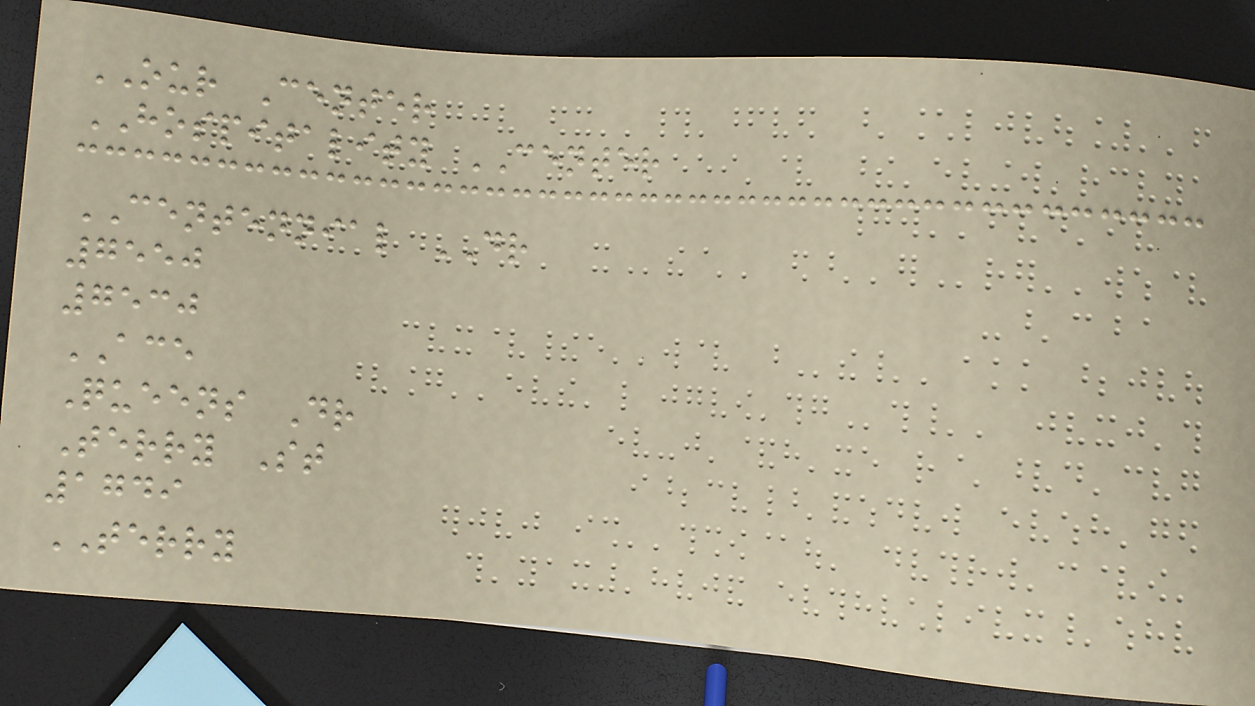OUR Center
HOSPITALITY CENTER
CENTENNIAL DR
7550
7530
ACE
Queens Dr
Terry St
1749
TERRY
